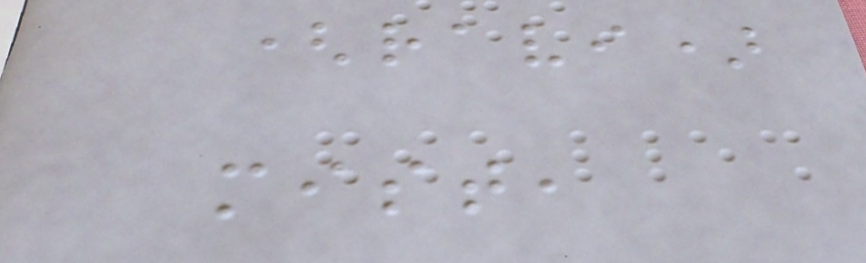(ravi)
mist,
